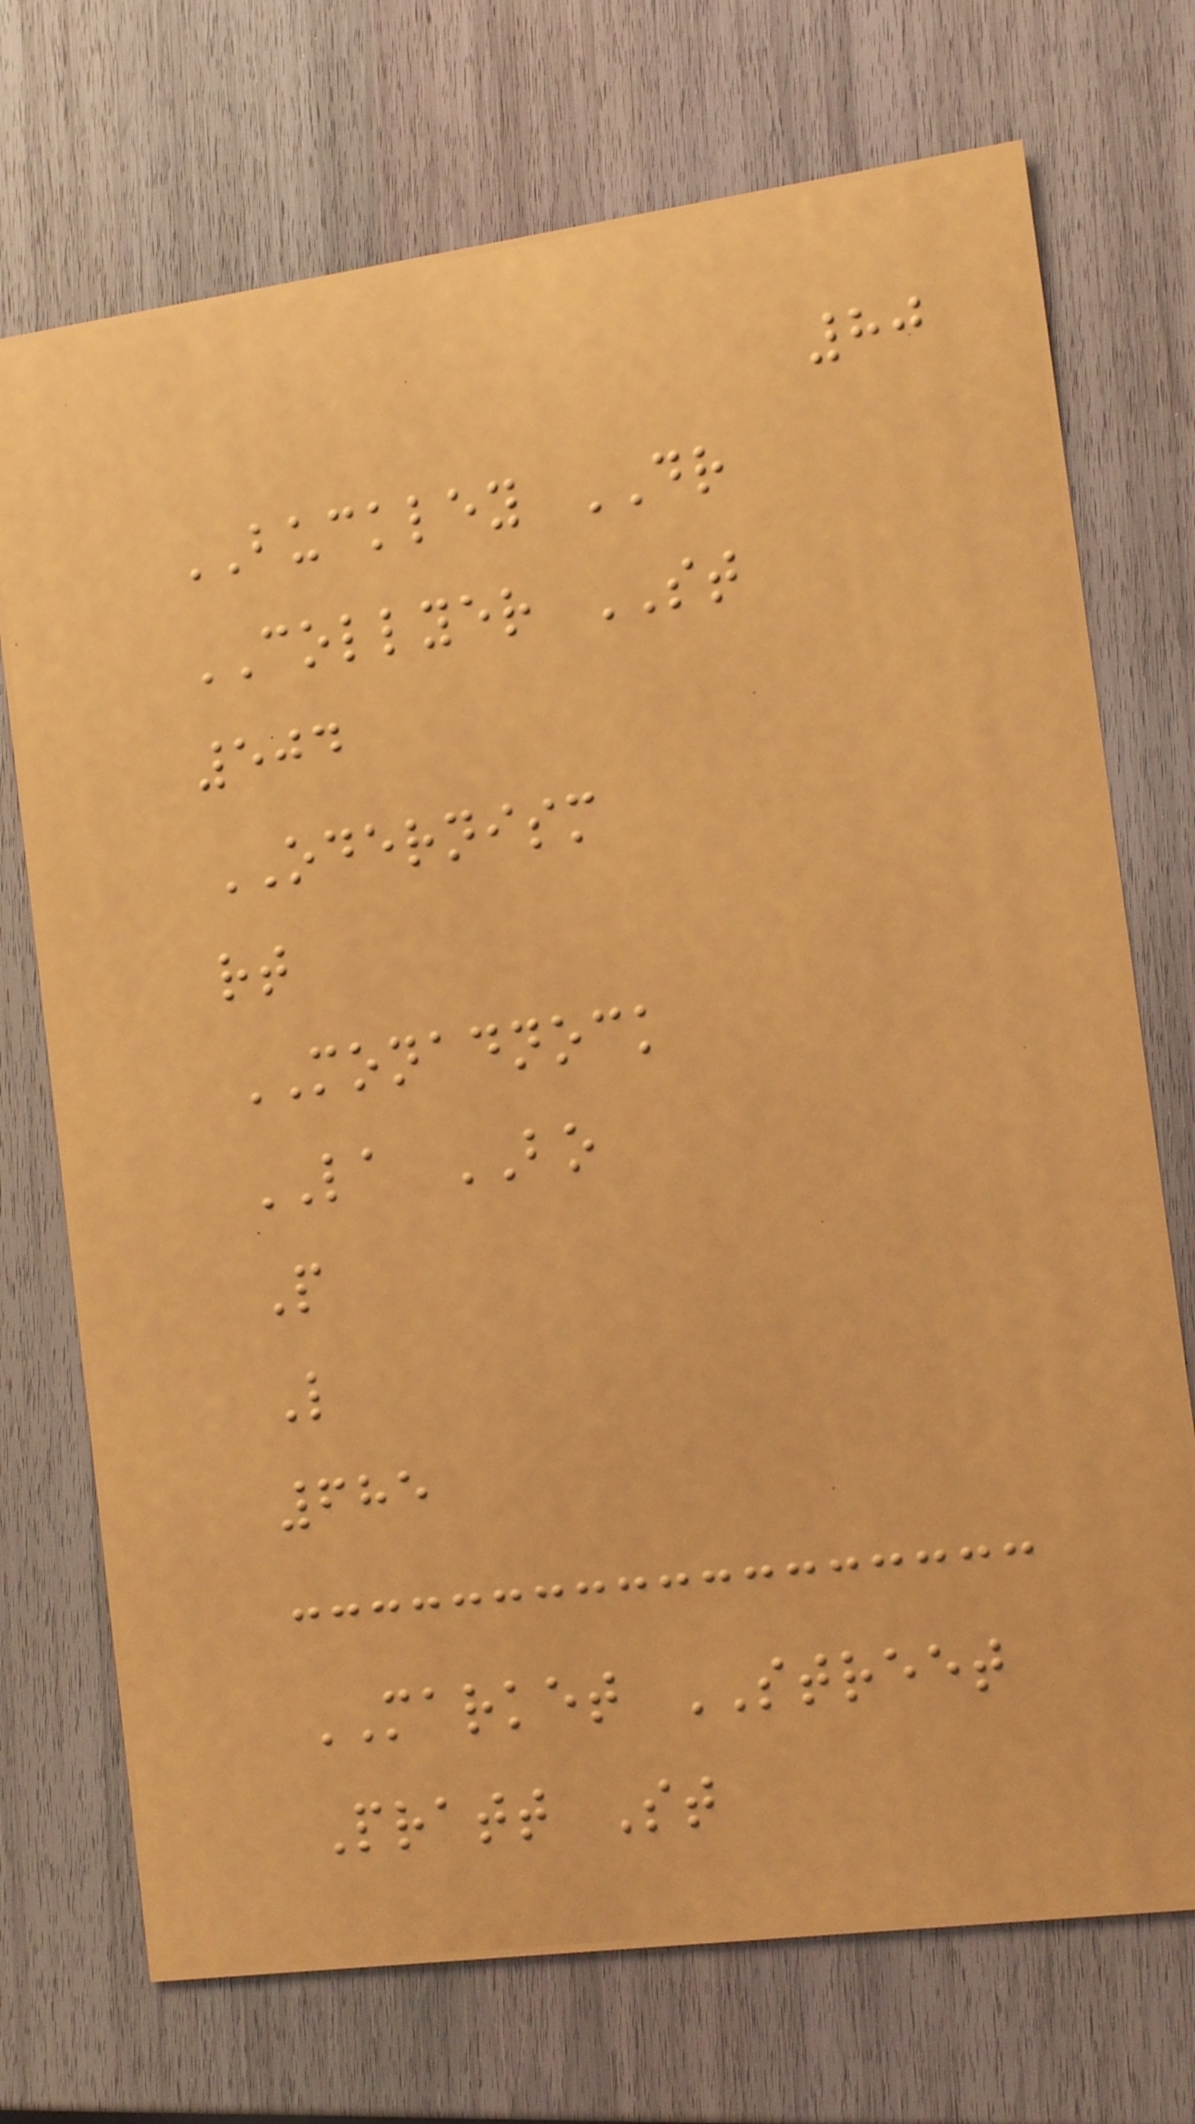80
BUCKLEY DR
COLLYER ST
504
ODERNISM
rt
MONADNOCK
LA BO
P
L
685
MARKET STREET
Pratt St
